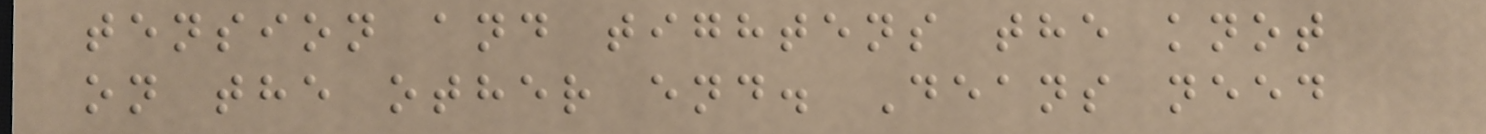tension and tightens the knot
on the other end. Deans need
